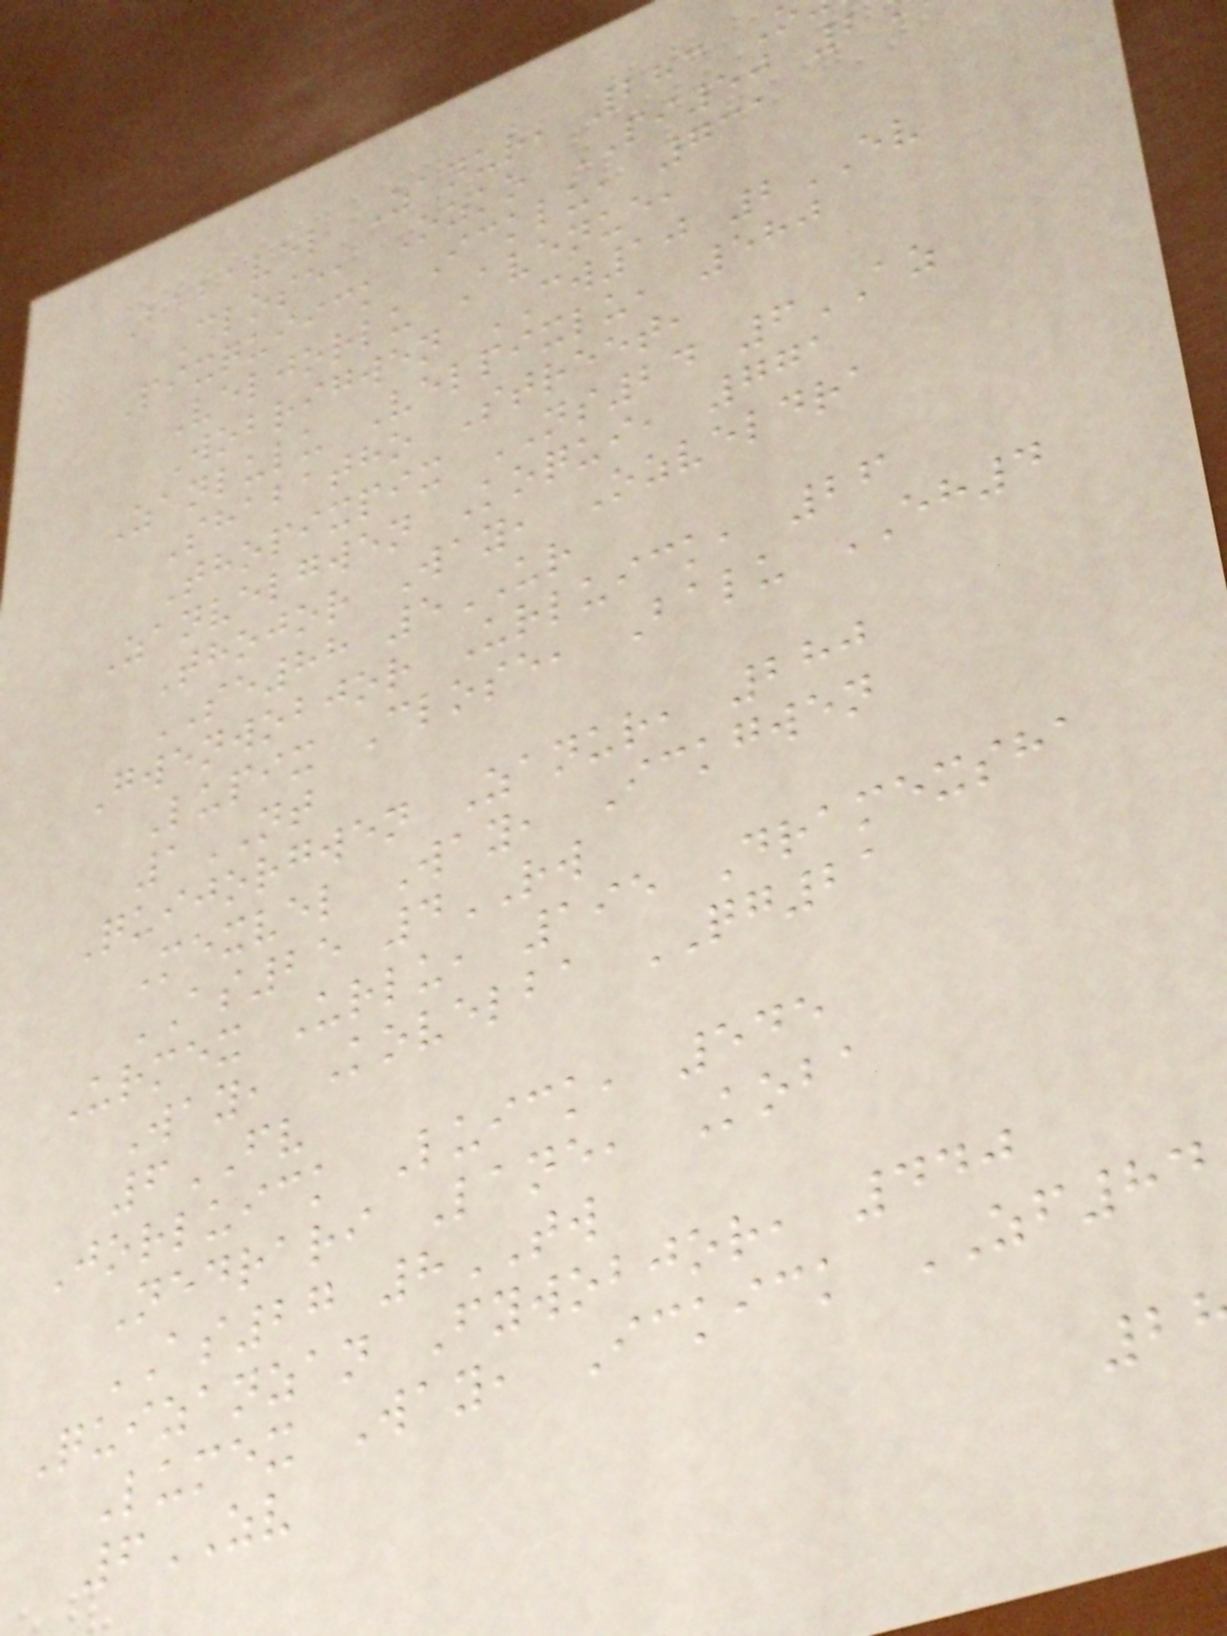Babavel Zanur, 283
Close, Ozko PI50 2
Pixquiick Icklu, 731
Veljorlu Avenue,
Wobrigwen CW10 2EV
Zanlulu Velpixlu, 580
Shabatho Street,
Thopixpix NS24 6AZ
Zanvelgwen Koqui, 771
Thojor Way, Ozveldra
SE88 5UR
Gwenwobjor Urluick, 26
Lupix Close, Balu EH4
1NT
Quijorgwen Zanur, 280
Mexvel Way, Ickgwen
AS25 4RW
Urmex Urlu, 195 Dramexsha
Way, Kovelba QG21
6FV
Jorluick Luick, 545
Nedrari Lane, Koba
AS27 8TW
Quizanzan Fywobjor, 440
Lumex Way, Ickick ZF84
6ZV
